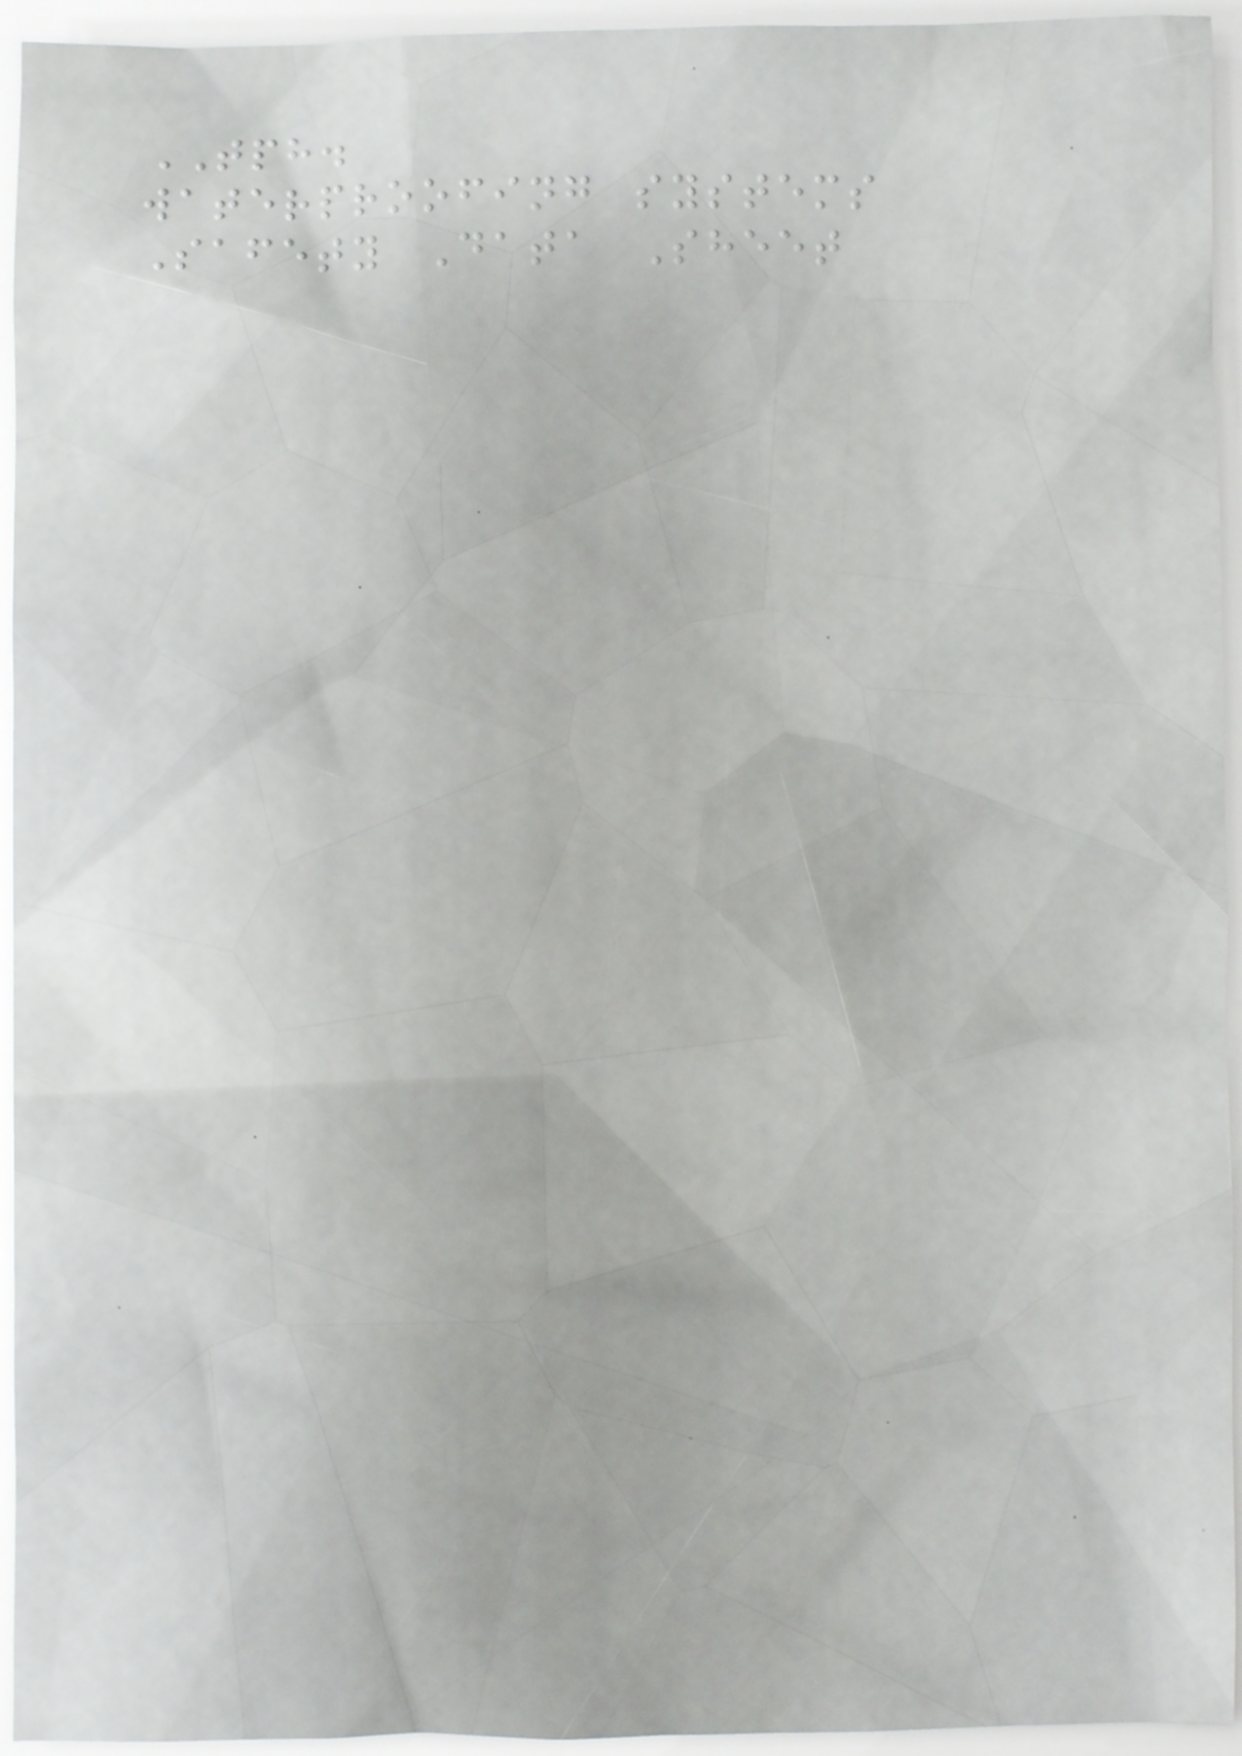TPH.
waterproofing systems
Safety Data Sheet
